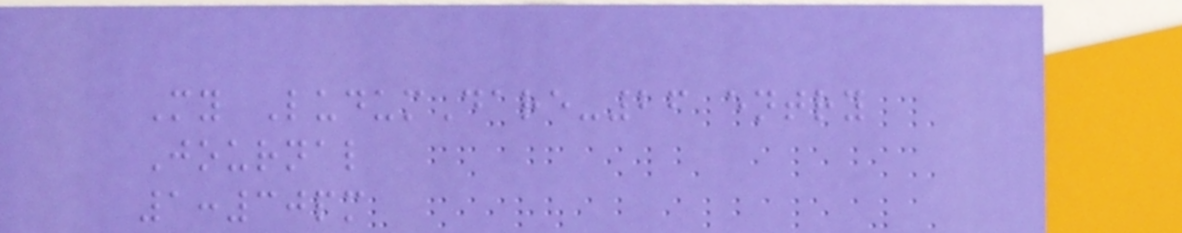My LudumDare-26 entry
Journal
1:30pm
